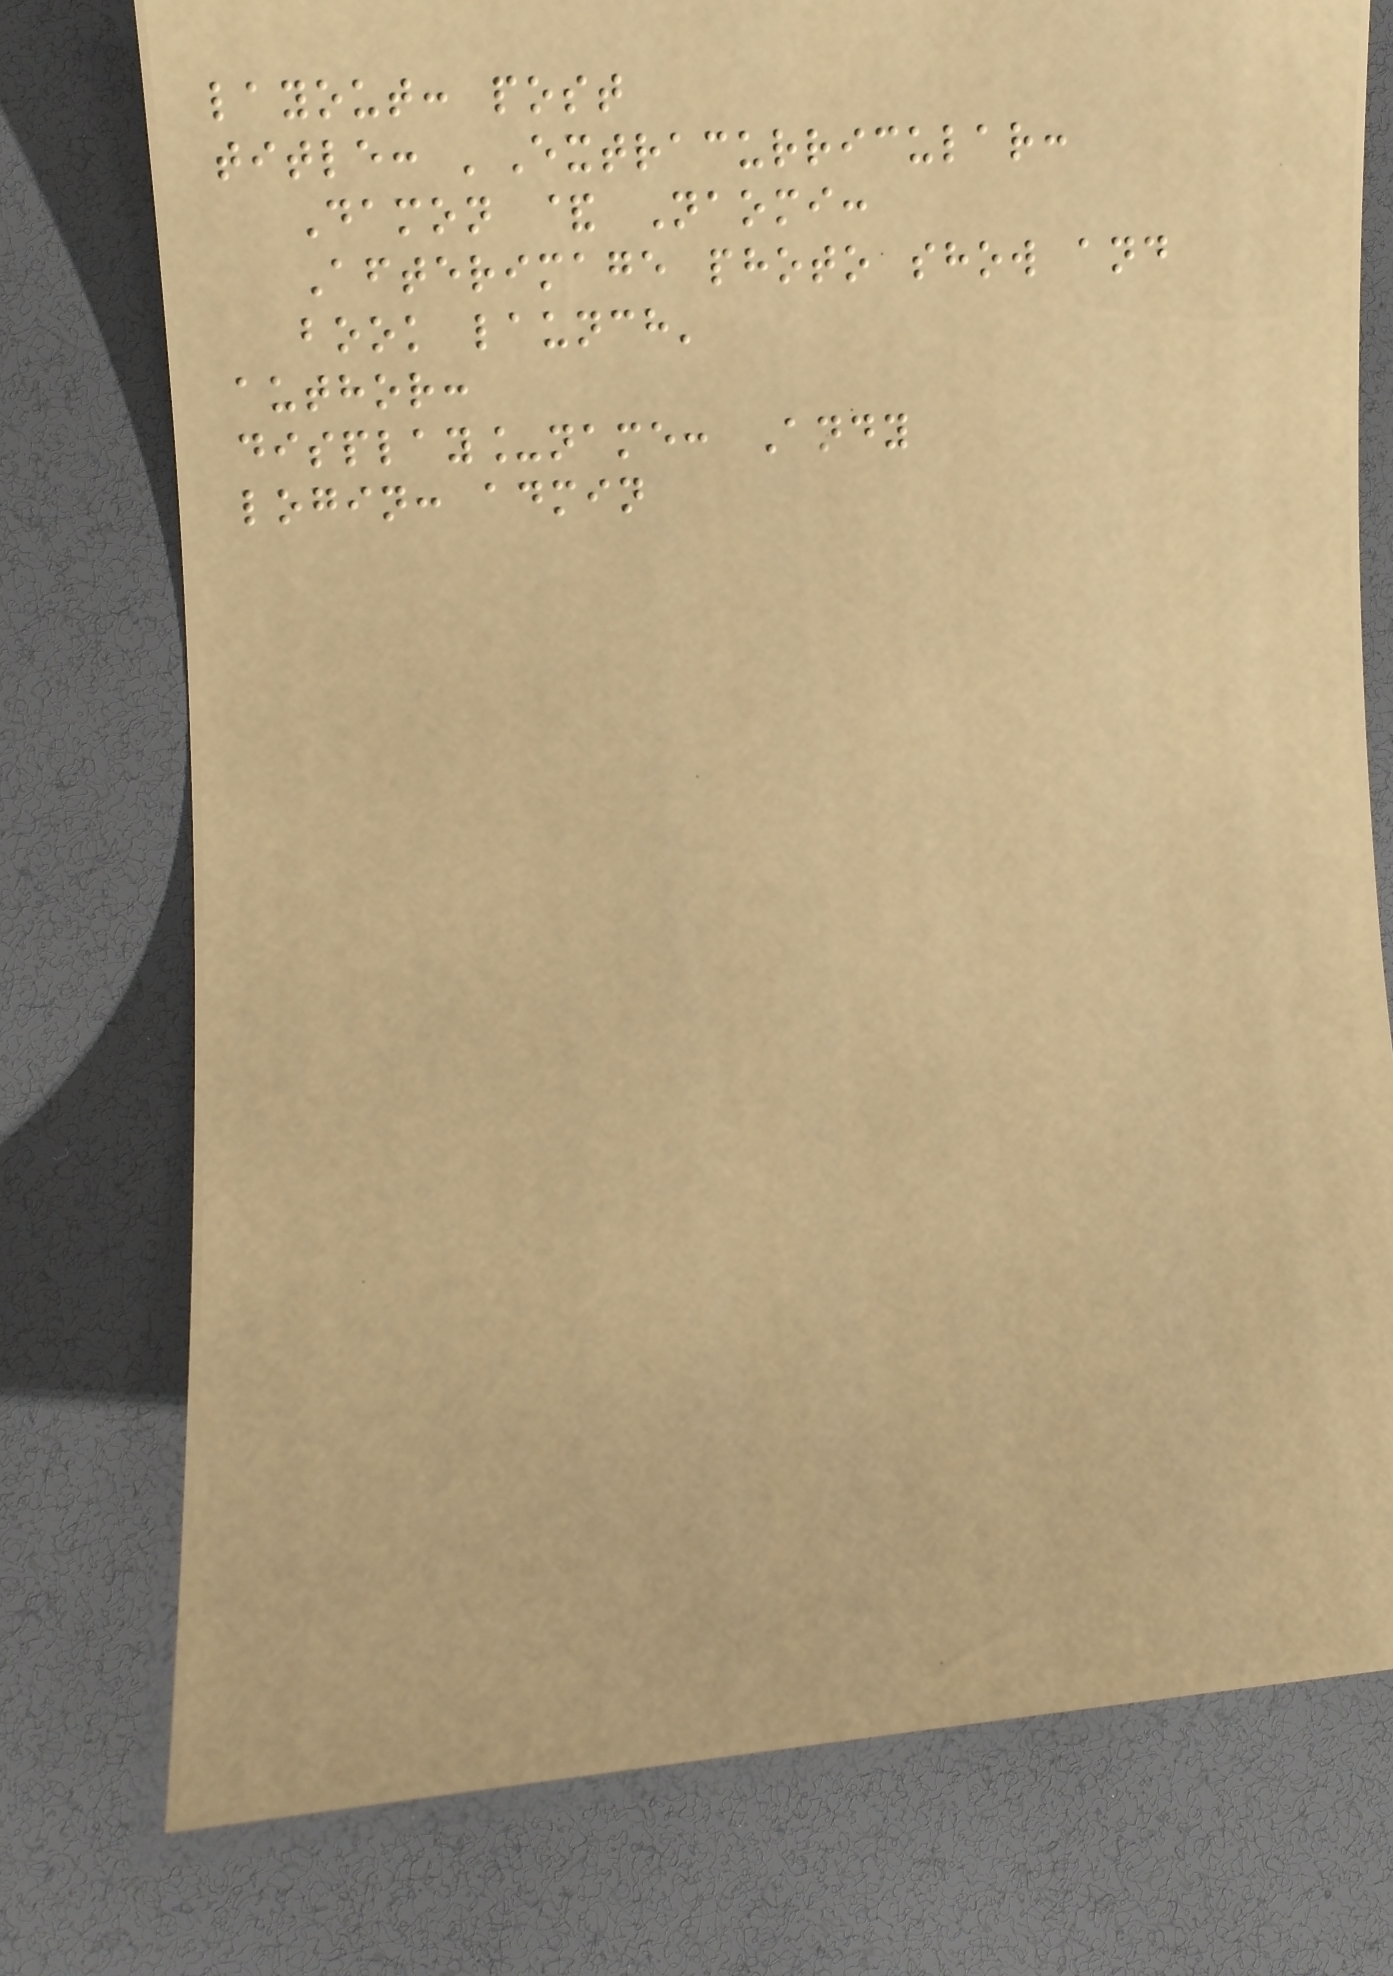layout: post
title: 'Extracurricular:
Damon & Naomi:
Afterimage photo show and
book launch'
author:
display_name: Andy
login: admin
